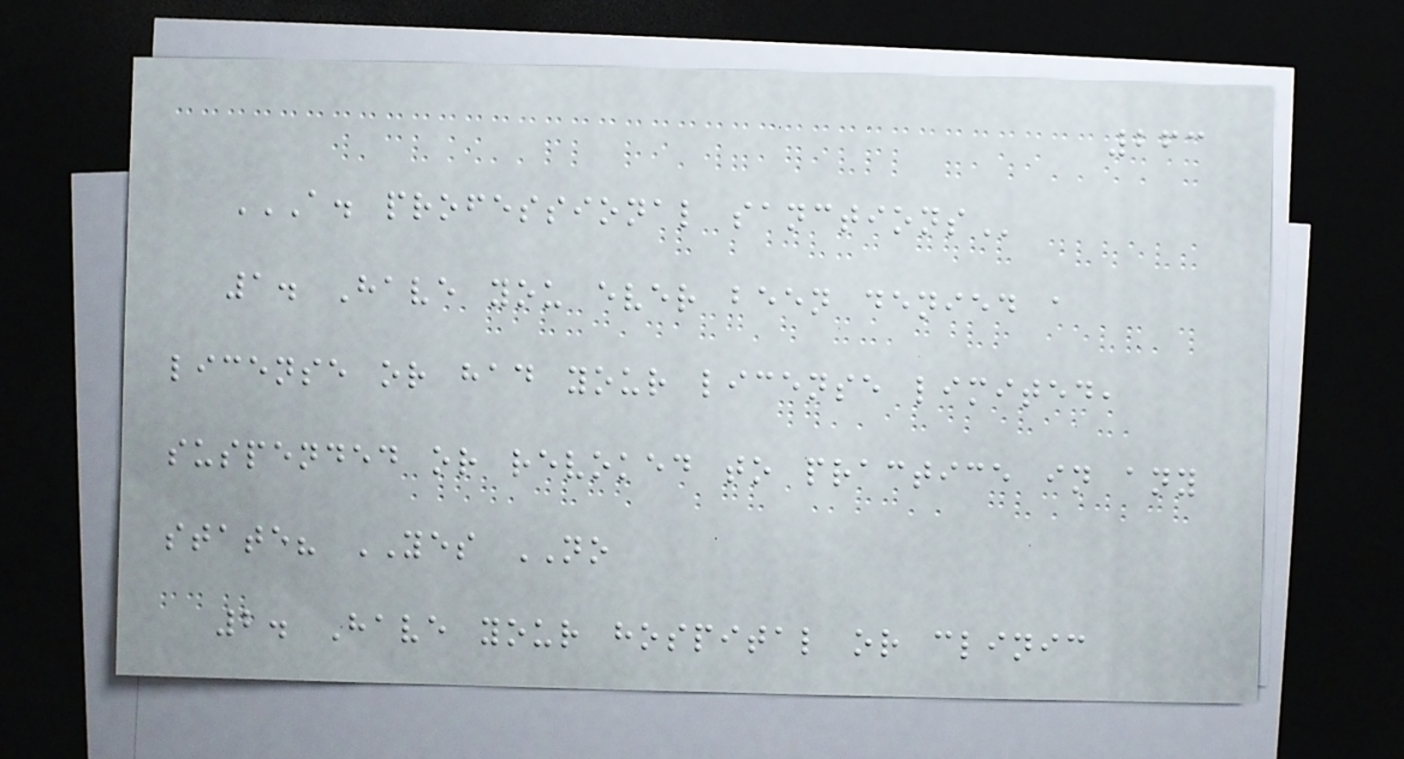263
A. PROFESSIONAL SANCTIONS
1. Have you ever been denied a
license or had your license limited,
suspended or revoked to practice in any
state? YES NO
2. Have your hospital or clinic
